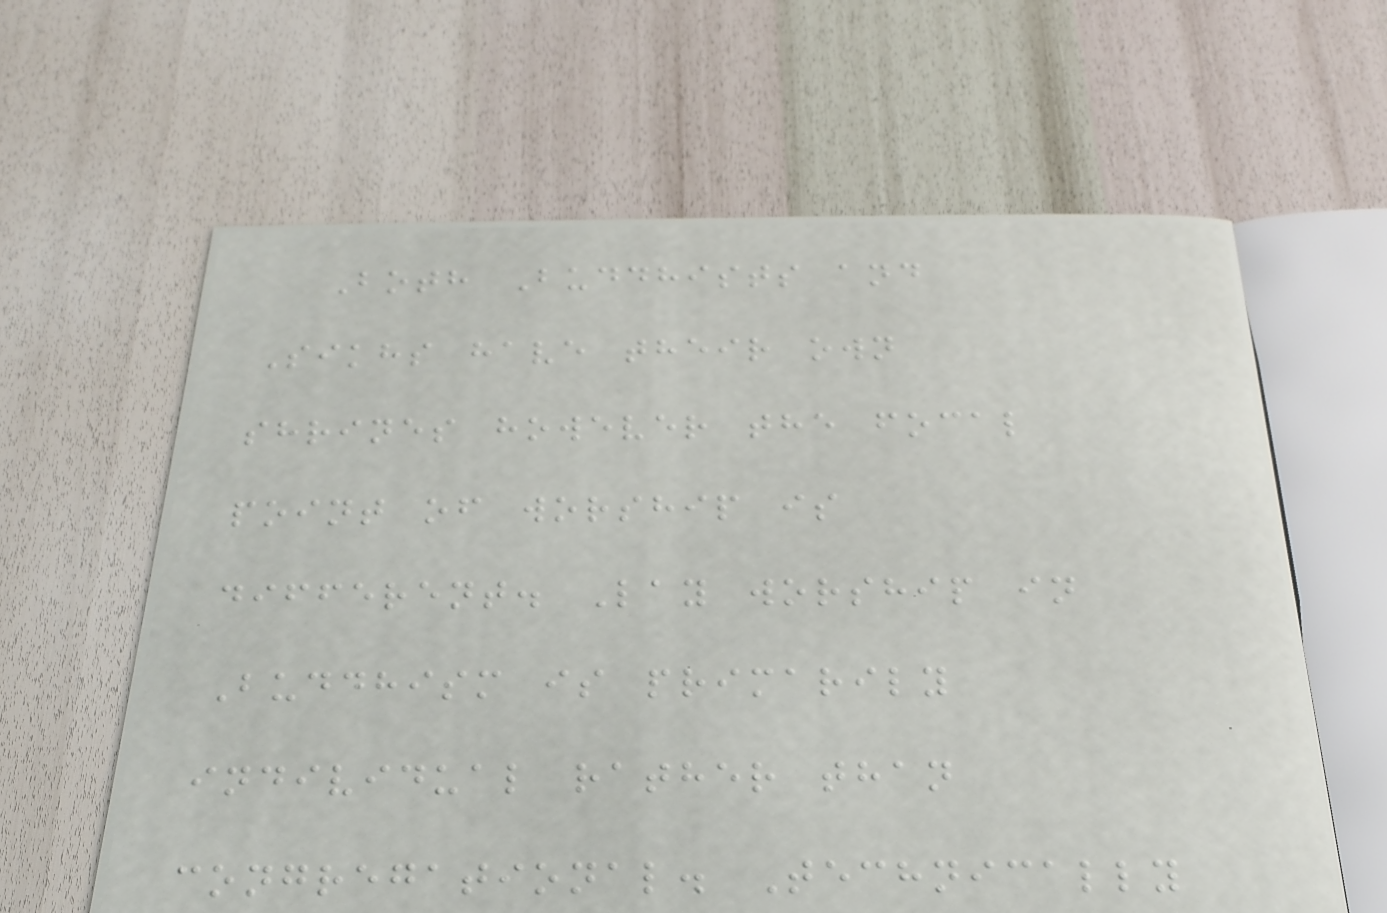Both Buddhists and
Sikhs have their own
shrines however the focal
point of worship is
different. Lay worship in
Buddhism is primarily
individual rather than
congregational. Technically
